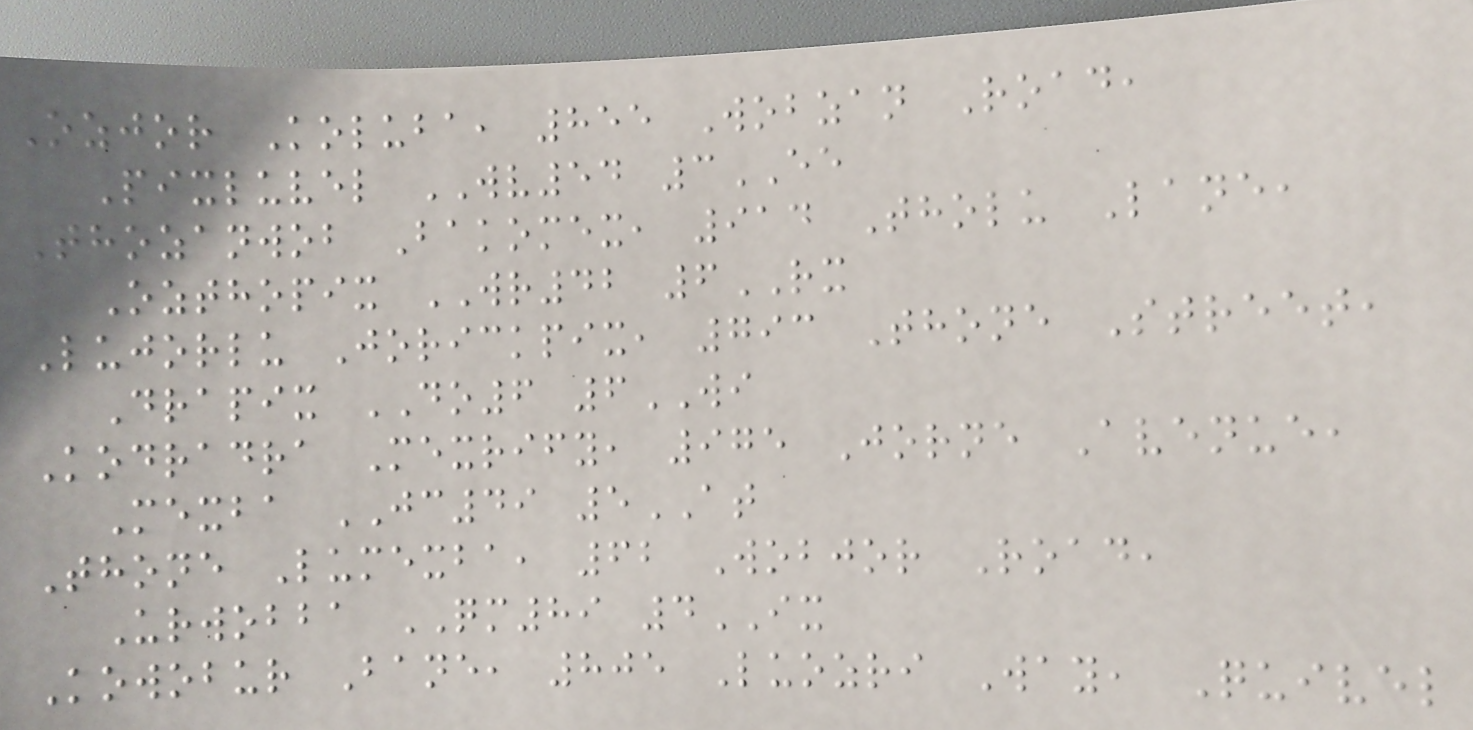Ozjor Koluba, 855 Wobzan Road,
Pixluvel WV54 3EE
Thozanwob Bakomex, 914 Tholu Lane,
Ozthopix WR42 6RX
Lujorlu Jorickpix, 793 Thone Street,
Drapix DO6 6WI
Kodradra Mexrify, 975 Jorne Avenue,
Mexba JC49 5AT
Thone Lumexba, 62 Wobjor Road,
Urwobba QM89 4IX
Kowobur Bane, 805 Luozri Way, Quivel
